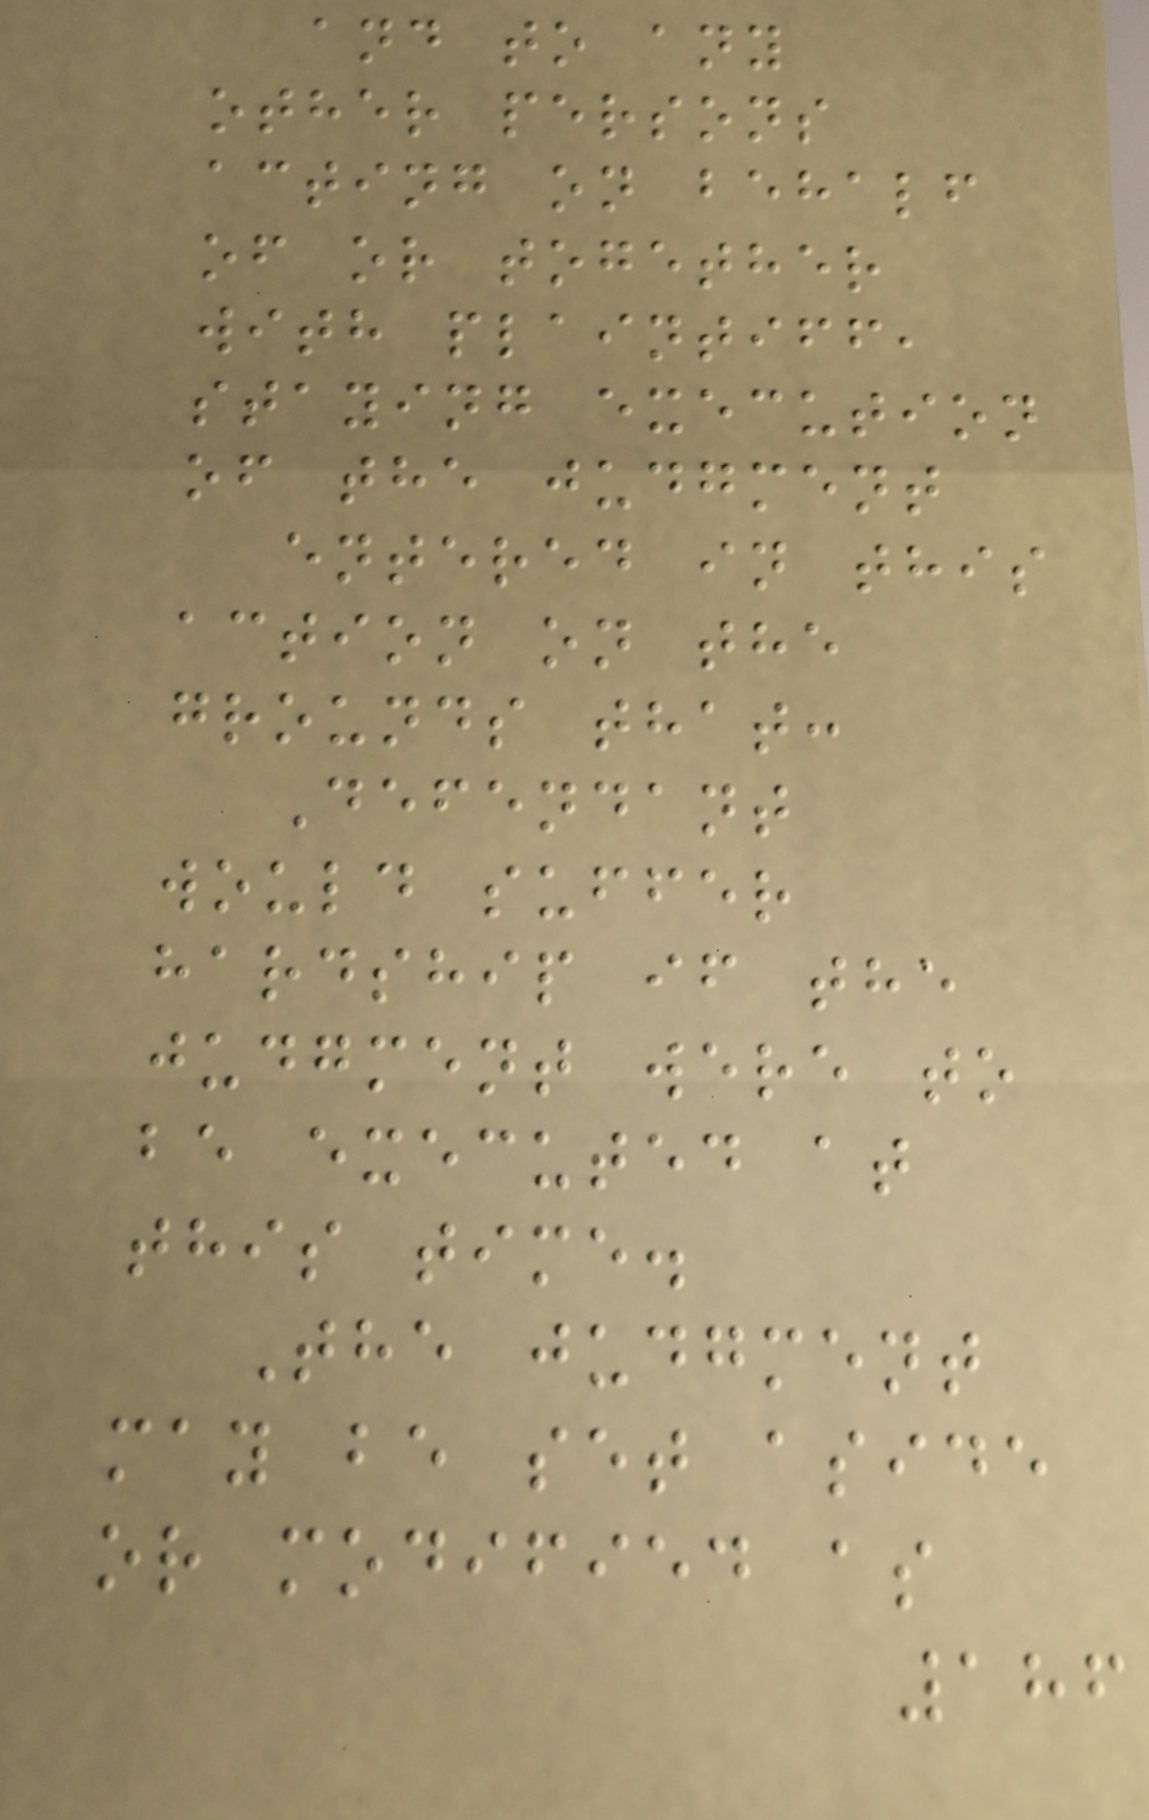and to any
other persons
acting on behalf
of or together
with plaintiff,
staying execution
of the judgment
entered in this
action on the
grounds that:
Defendant
would suffer
hardship if the
judgment were to
be executed at
this time.
The judgment
may be set aside
or modified as
186
